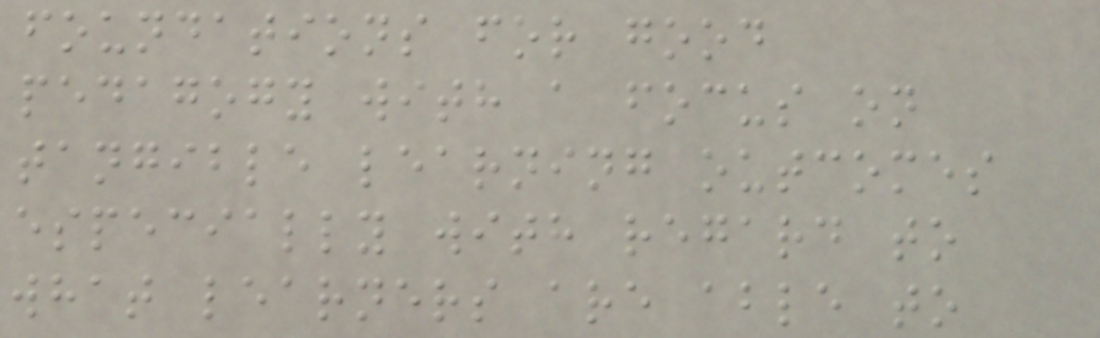foundations for good
pedagogy with a focus on
tangible learning outcomes
especially with regard to
what learners are able to
